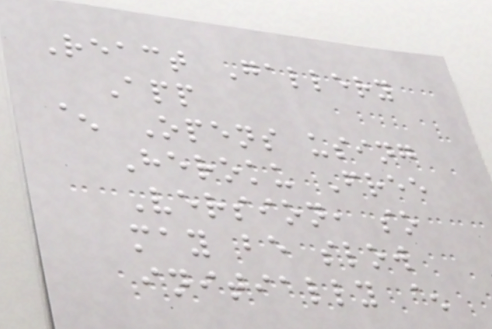React Gallery
App
^ Opens using
Heroku Free
Version, so
may be slow
initially ^
